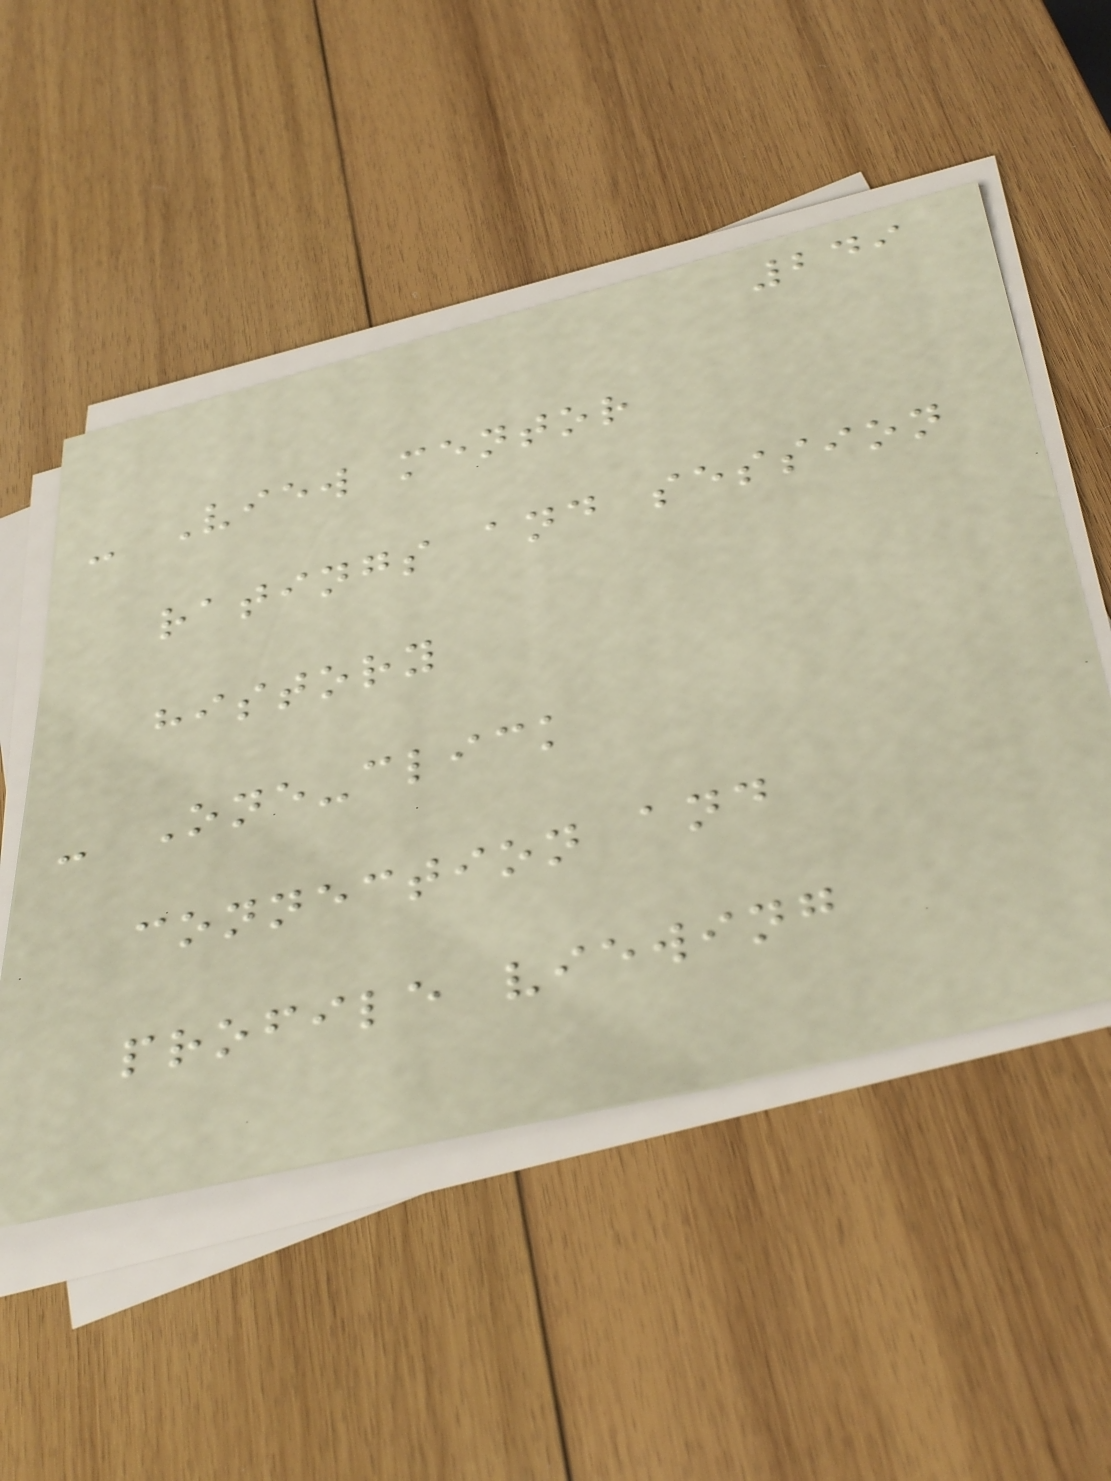249
- View mentor
ratings and session
history
- One-click
connection and
profile viewing
